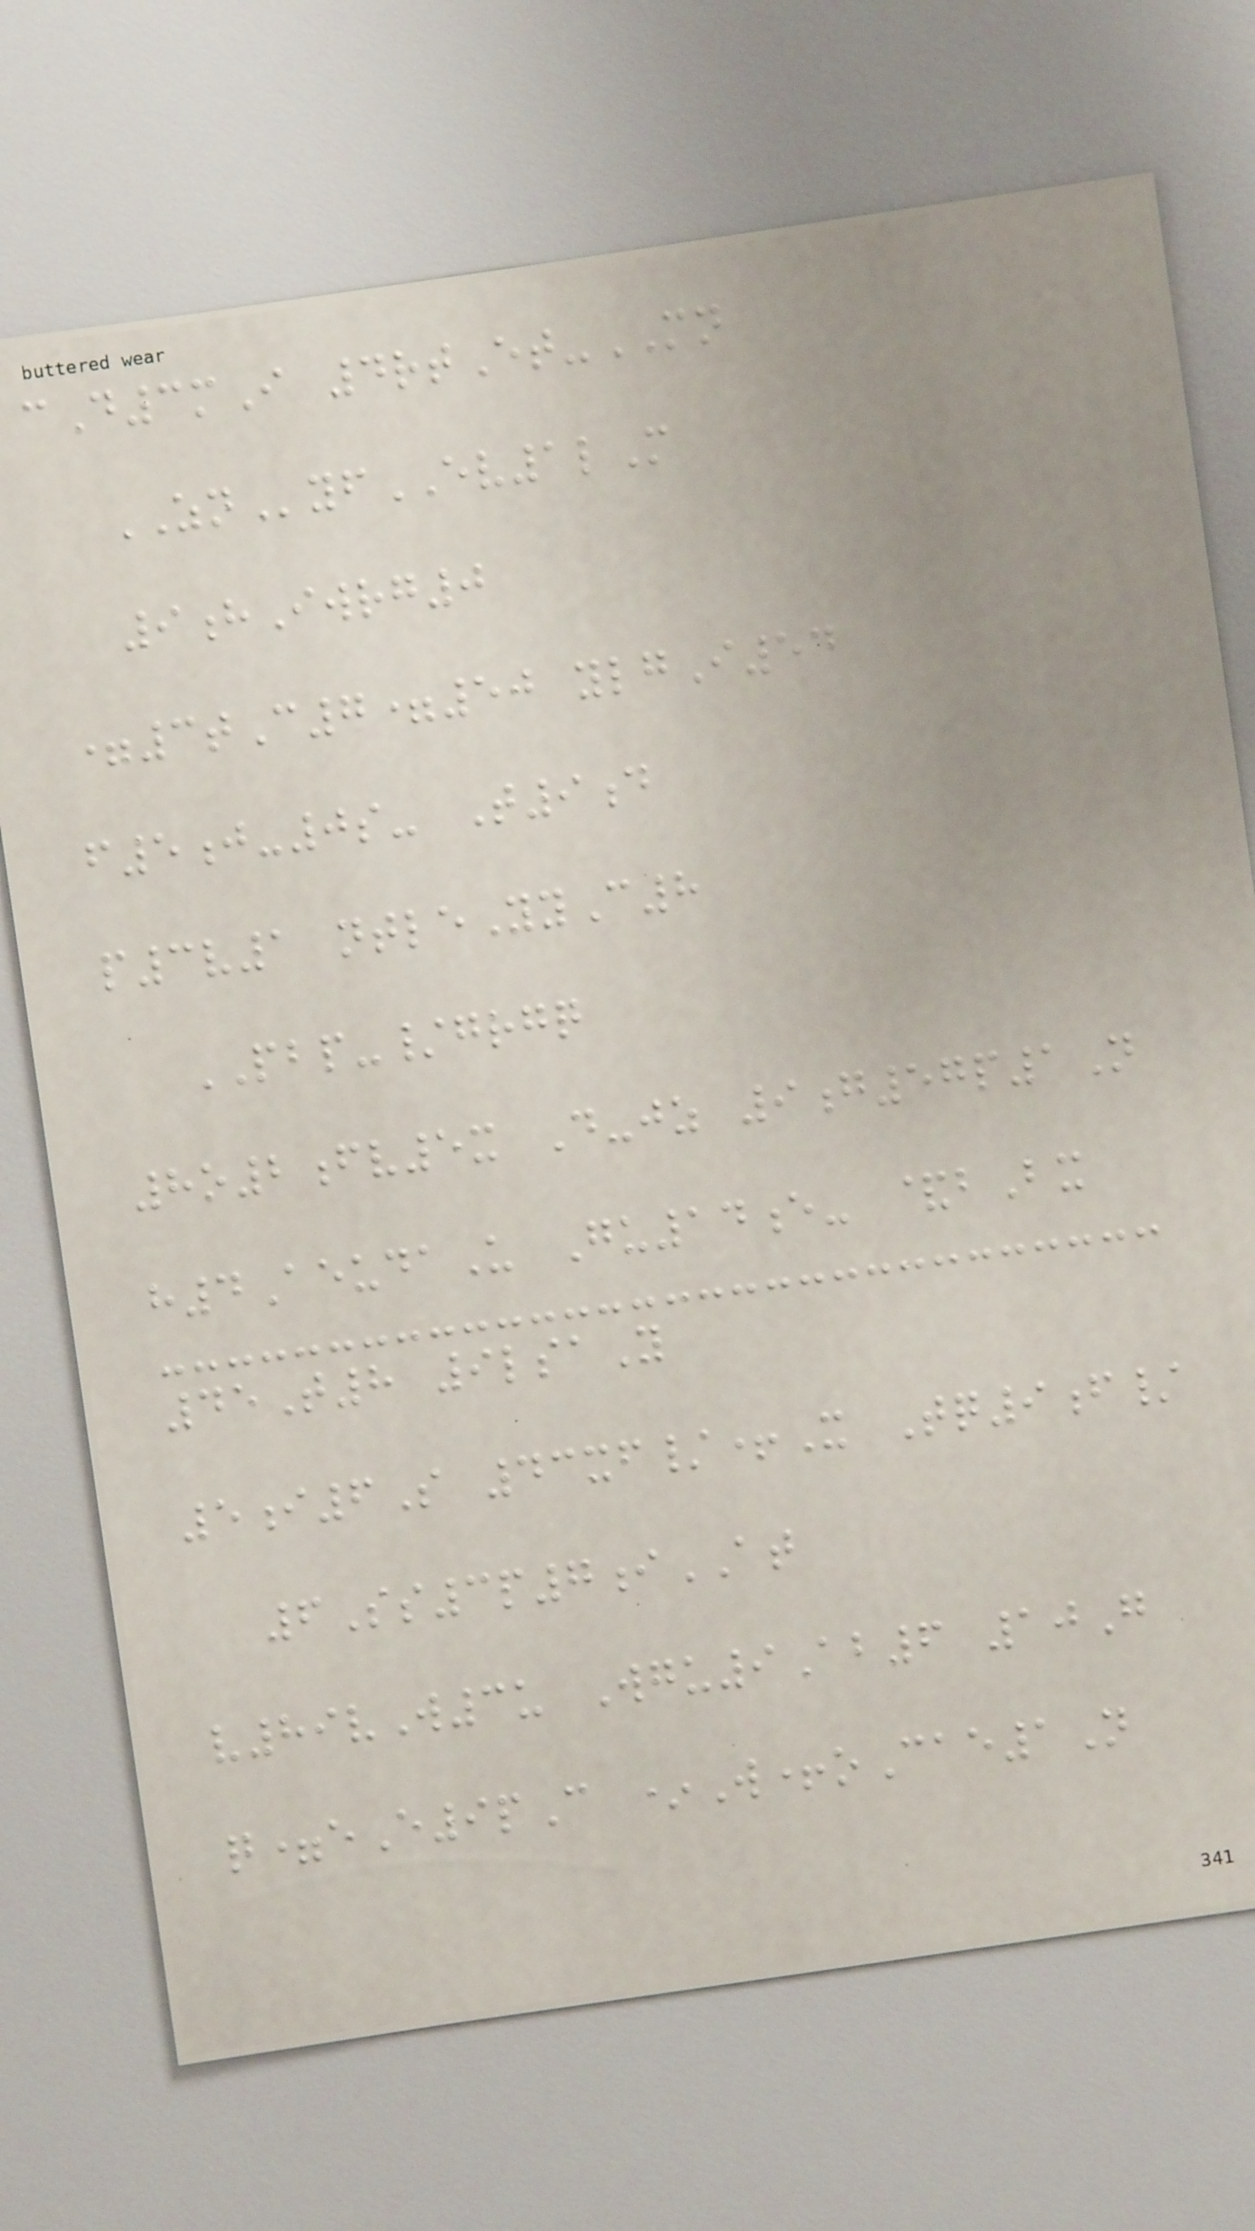cD3mI 4rtEt-MN
ZNyfEV1lM
9hIwrg0
=3tC7=50 ylgI54
f5j-0s- T9d
p3v1 ntleYyC8
PBP-/grgq
8o2fv5x D-jz 9g57p1N
h4AeudaU Gu14e- &bBx
45T8 9lsaY
5i6S 43xf/+X Tq9f/
6Ss3p7iAT
v89vW3u Wgu9Ab6 10G
q=eE9pC *W+oCae1N
